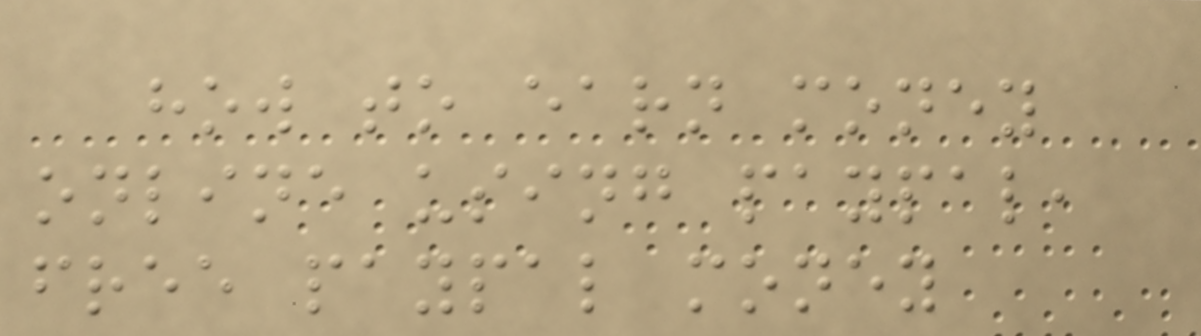how to earn money
online using paypal,
free paypal money
